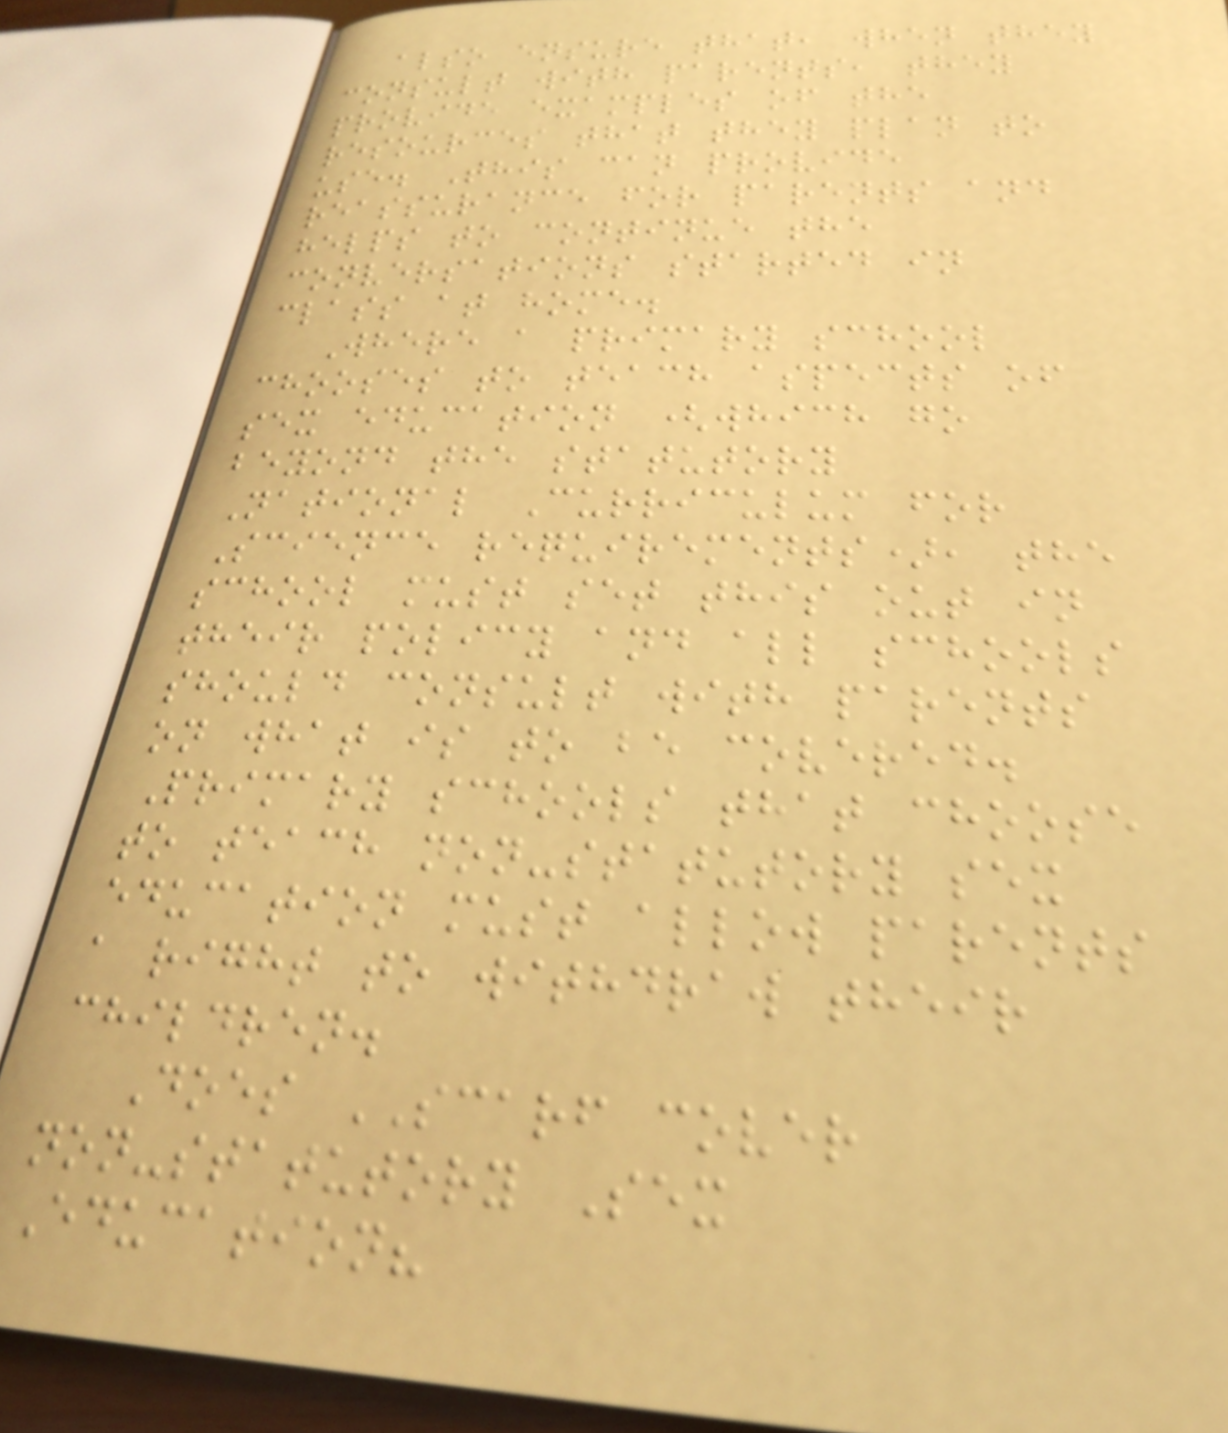also ensure that, when they
consult with parents, they
provide examples of the
resources that they plan to
use. This can provide
reassurance for parents and
helps to continue the
conversations started in
class at home.
Where a primary school
chooses to teach aspects of
sex education (which go
beyond the statutory
National Curriculum for
Science requirements), the
school must set this out in
their policy and all schools
should consult with parents
on what is to be covered.
Primary schools that choose
to teach non-statutory sex
education must allow parents
a right to withdraw their
children.
Does SCARF cover
non-statutory Sex
Education?
